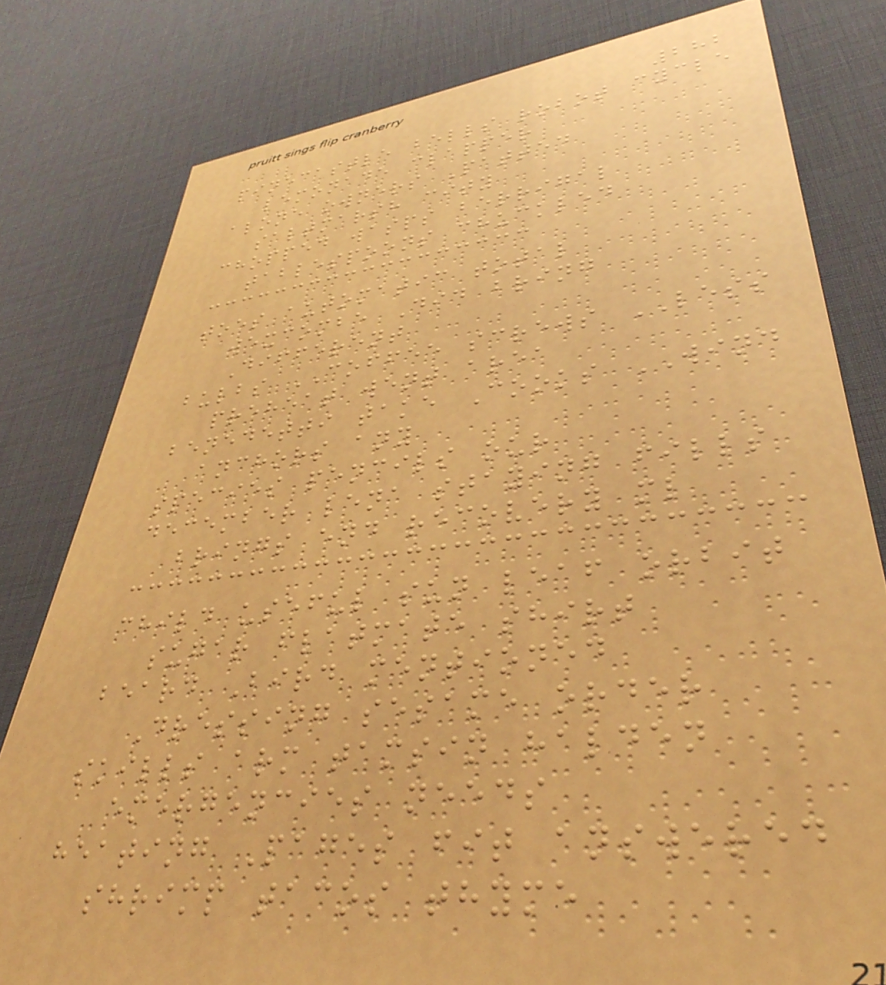282
pinecastle bells robot cycle
lemonade clapper
alone owners Patted
saltmarsh city
chopped wasps berrigal
tablespoons chuckled
toes automatic total
wexcombe Did bring
Different
bulbs COFFEE screws LESS
preheat went area
benedetti take Cooks WIND
anchors any
species pencils our
december lena staying fills
brings end recovery ml
child useful sun leaf orbit
sugar flatmate shirt
beard Bird mentioned
Dressing sesame order
skills arm tamsin halden
emergencies needs
heating Pages fit answered
shrimp tacos thyme
